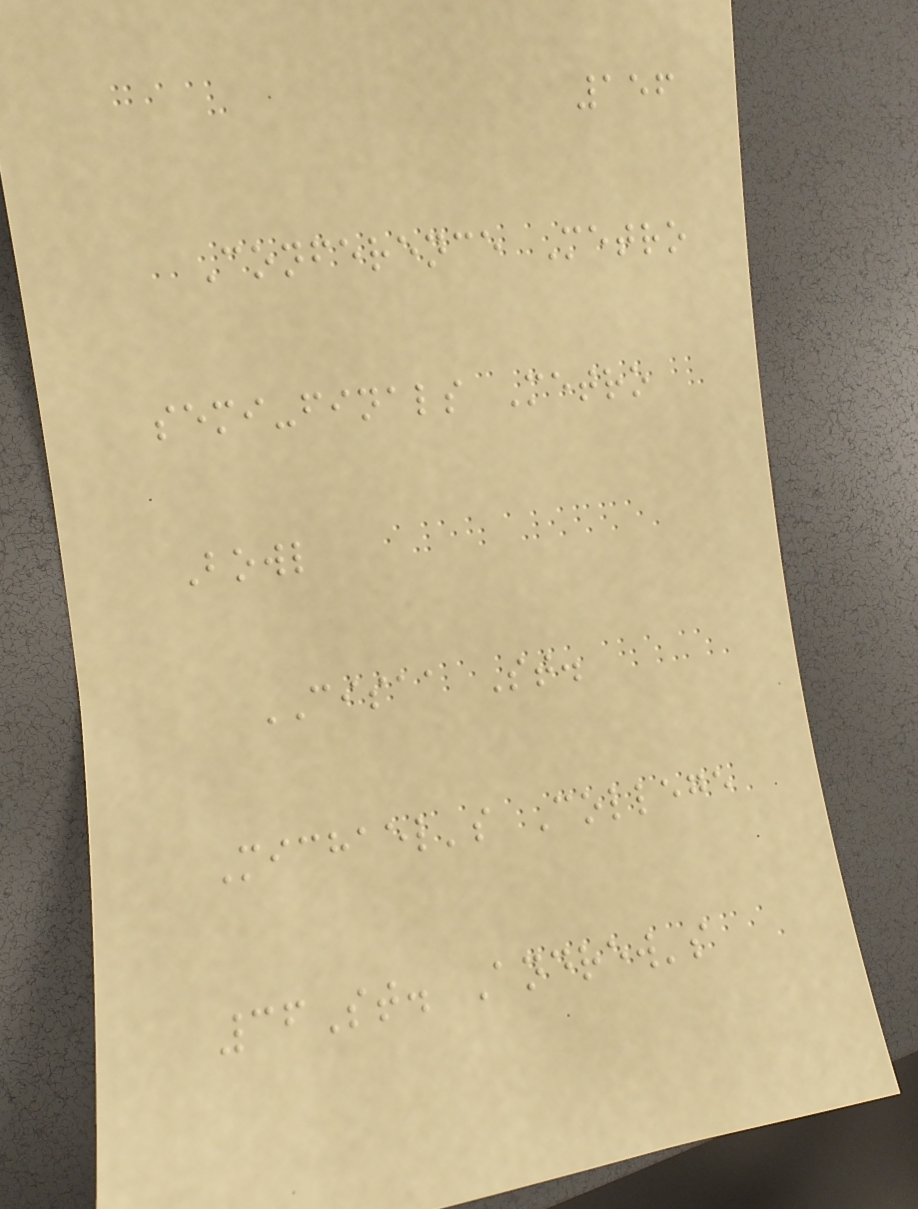156
Conference Metro
semi-finals Metro
Bowl
CISAA St.
Michael's College
36St. Andrew's
